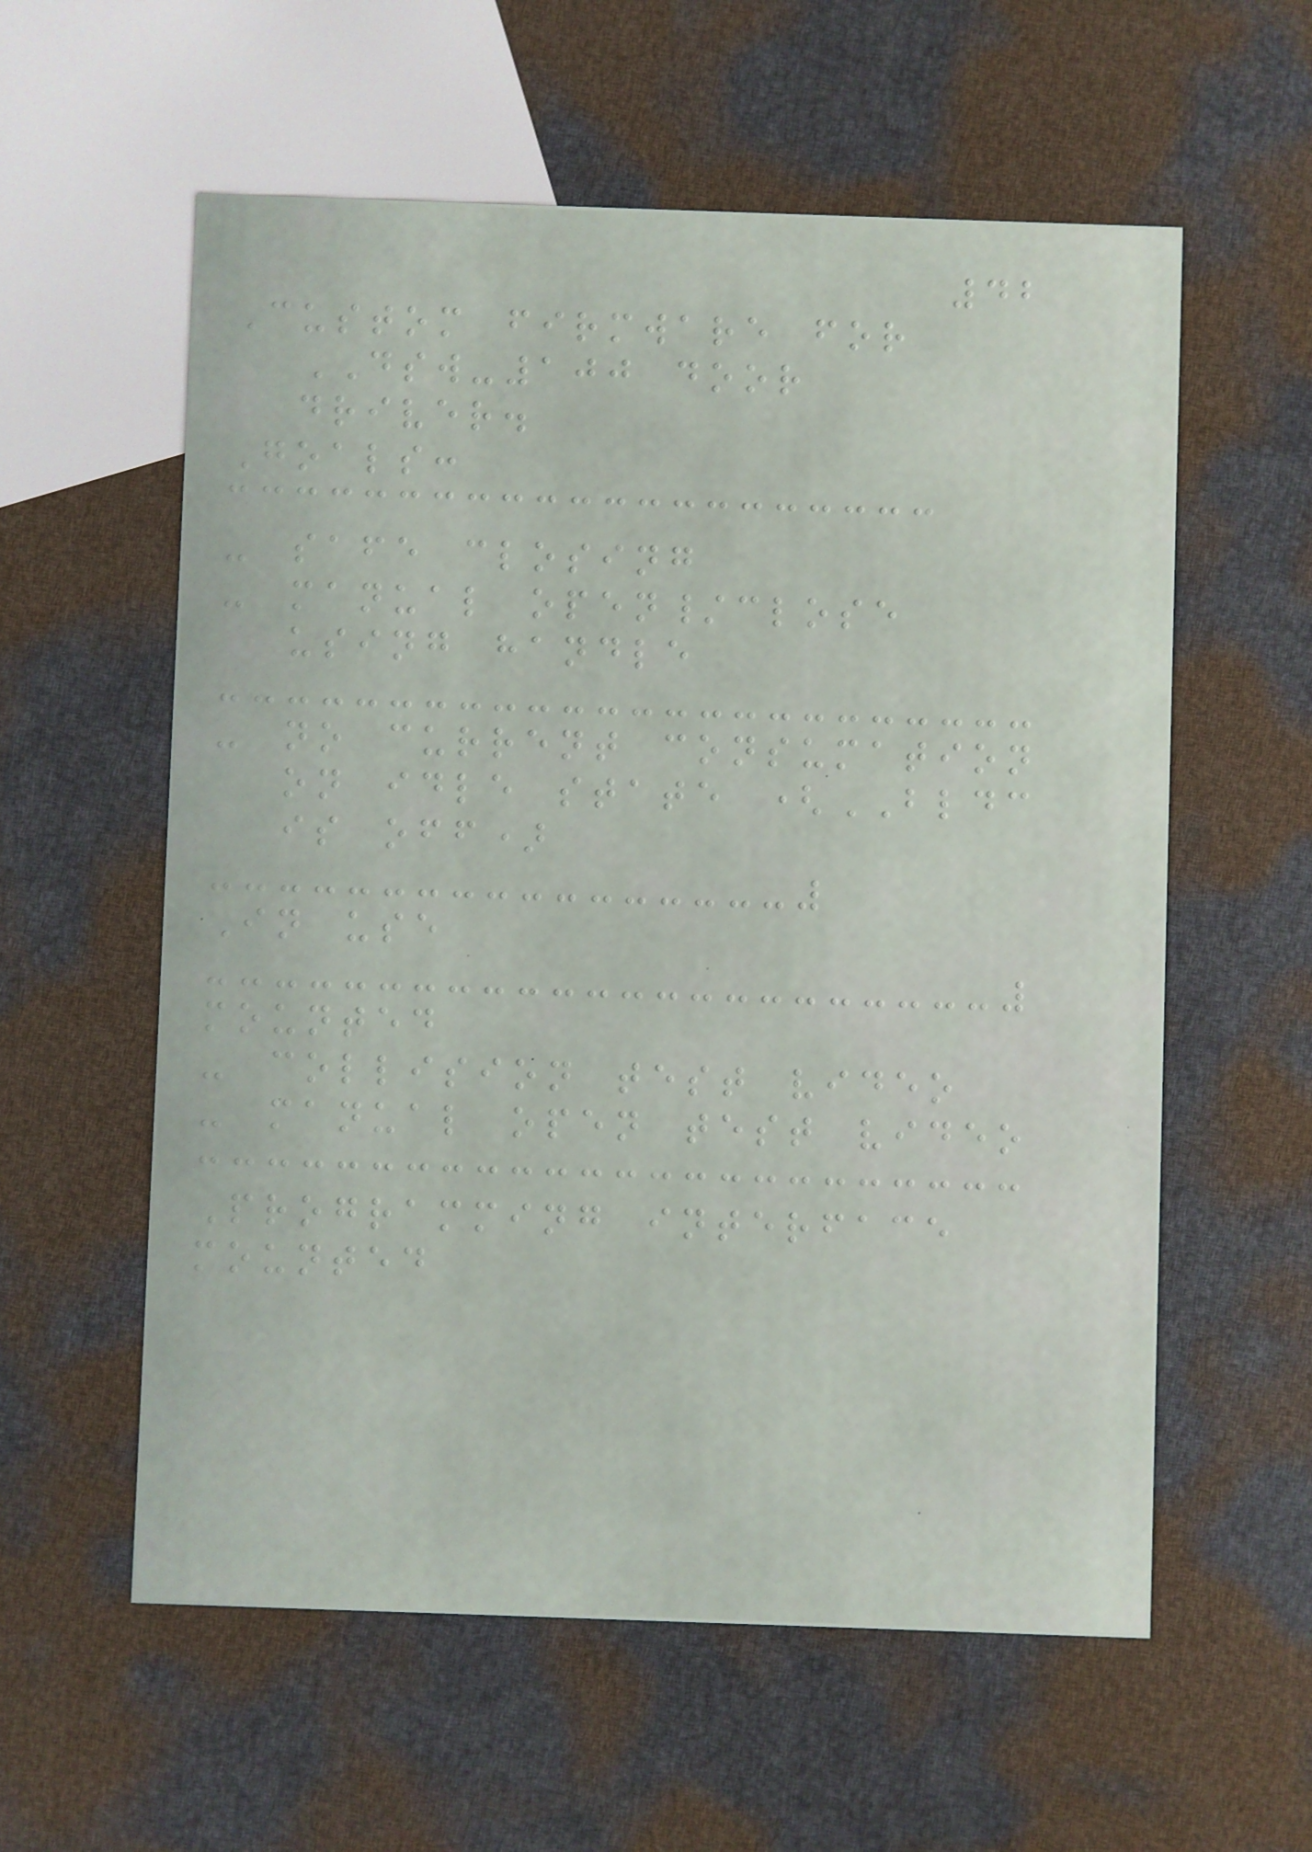42
Custom firmware for
DSW-100 door
driver.
Goals:
- safe closing
- manual open/close
using handle
- no current consumation
on idle state (BLDC
is off)
In use
mounted
- collision test video
- manual open test video
Programming interface
mounted
